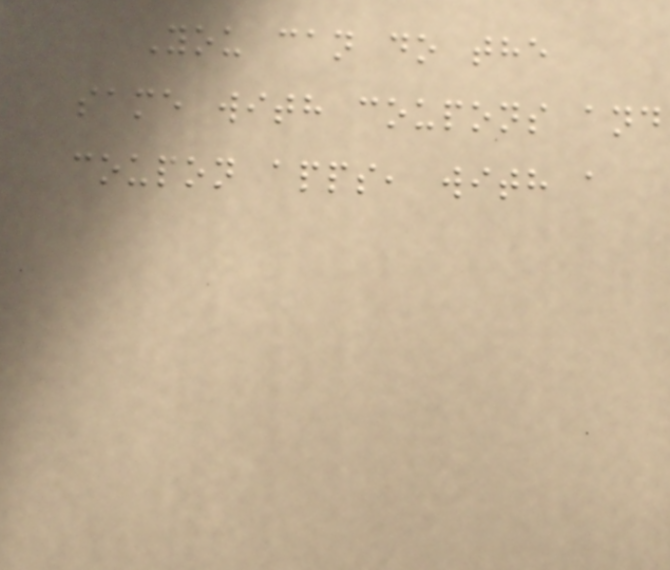You can do the
same with coupons and
coupon apps, with a
